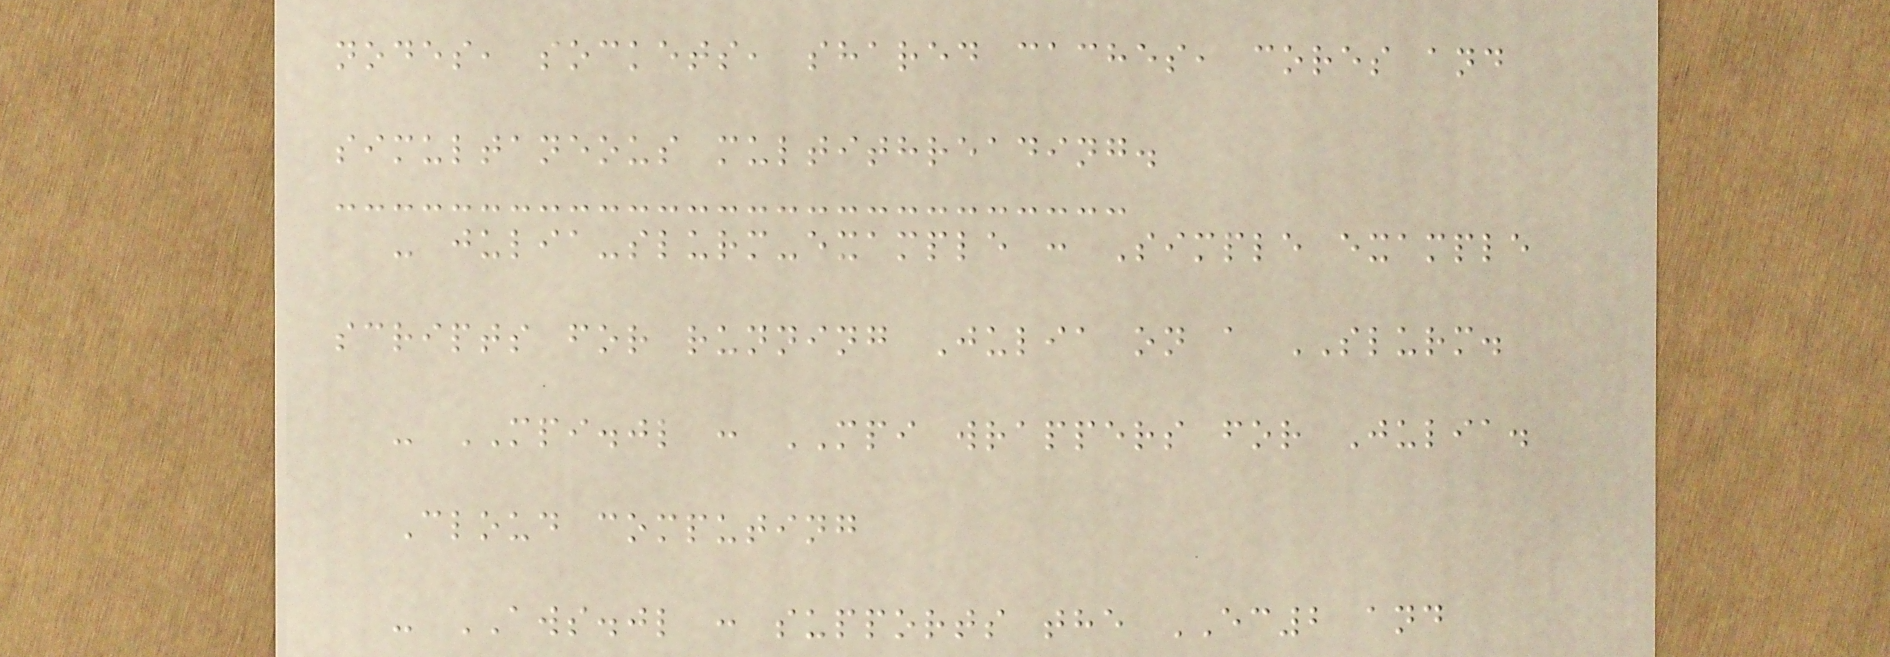nodes, sockets, shared caches, cores and
simultaneous multithreading.
- julia-slurm-example : Simple example
scripts for running Julia on a SLURM.
- MPI.jl : MPI wrappers for Julia.
Cloud computing
- AWS.jl : supports the EC2 and
